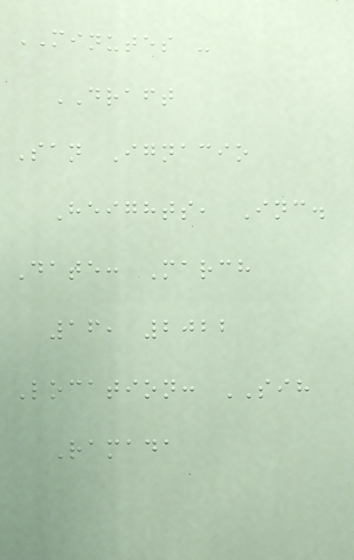MINUTES -
DRAFT
San Ignacio
Heights, Inc.
Date: March
16, 2022
Location: SIH
Ramada
